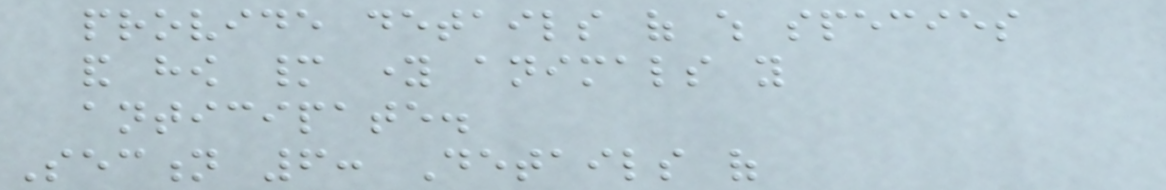provide details of which species
and how many young animals you
anticipate.
Section 6: Details of
